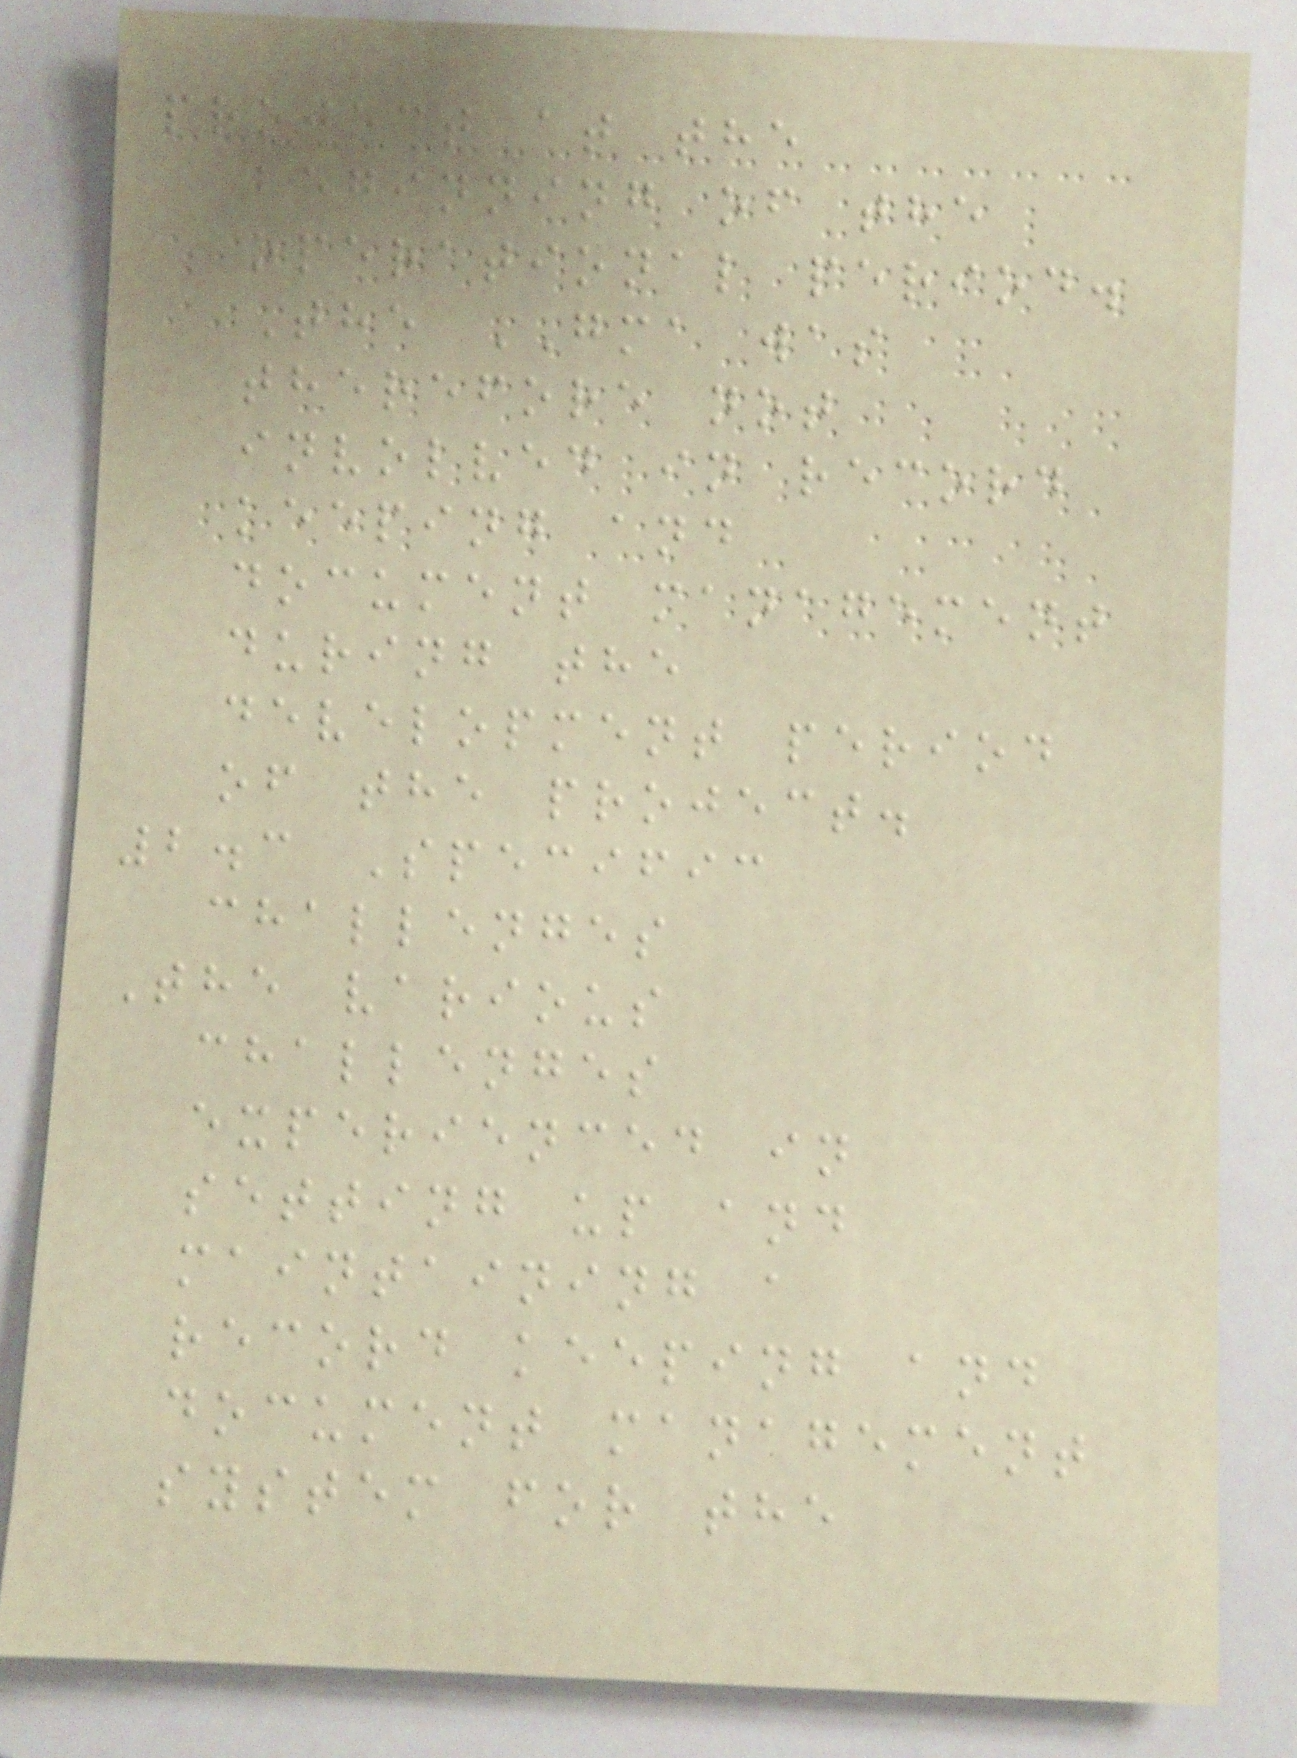project at the
beginning of the
operational period.
The GMA was
therefore not
involved in record
keeping and
document management
during the
development period
of the project.
2.3 Specific
challenges
The various
challenges
experienced in
setting up and
maintaining a
record keeping and
document management
system for the
